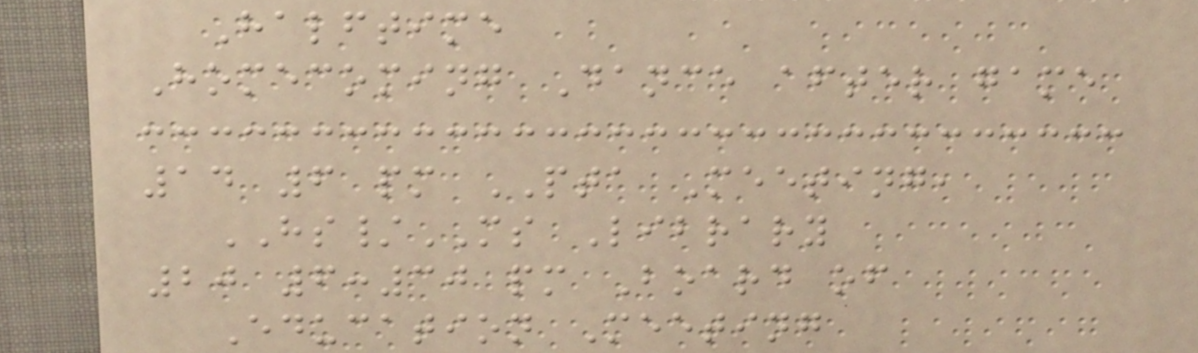Halftime
Homecoming Dance after game
14 6 pm PTA Meeting,
HS/MS Library
20 6:30 pm Board of
Education Meeting
